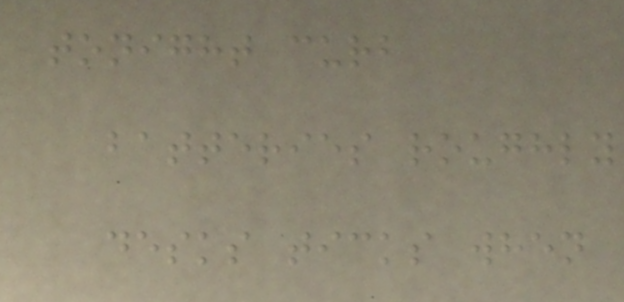tonight curb
batteries roughly
desks ticks when
